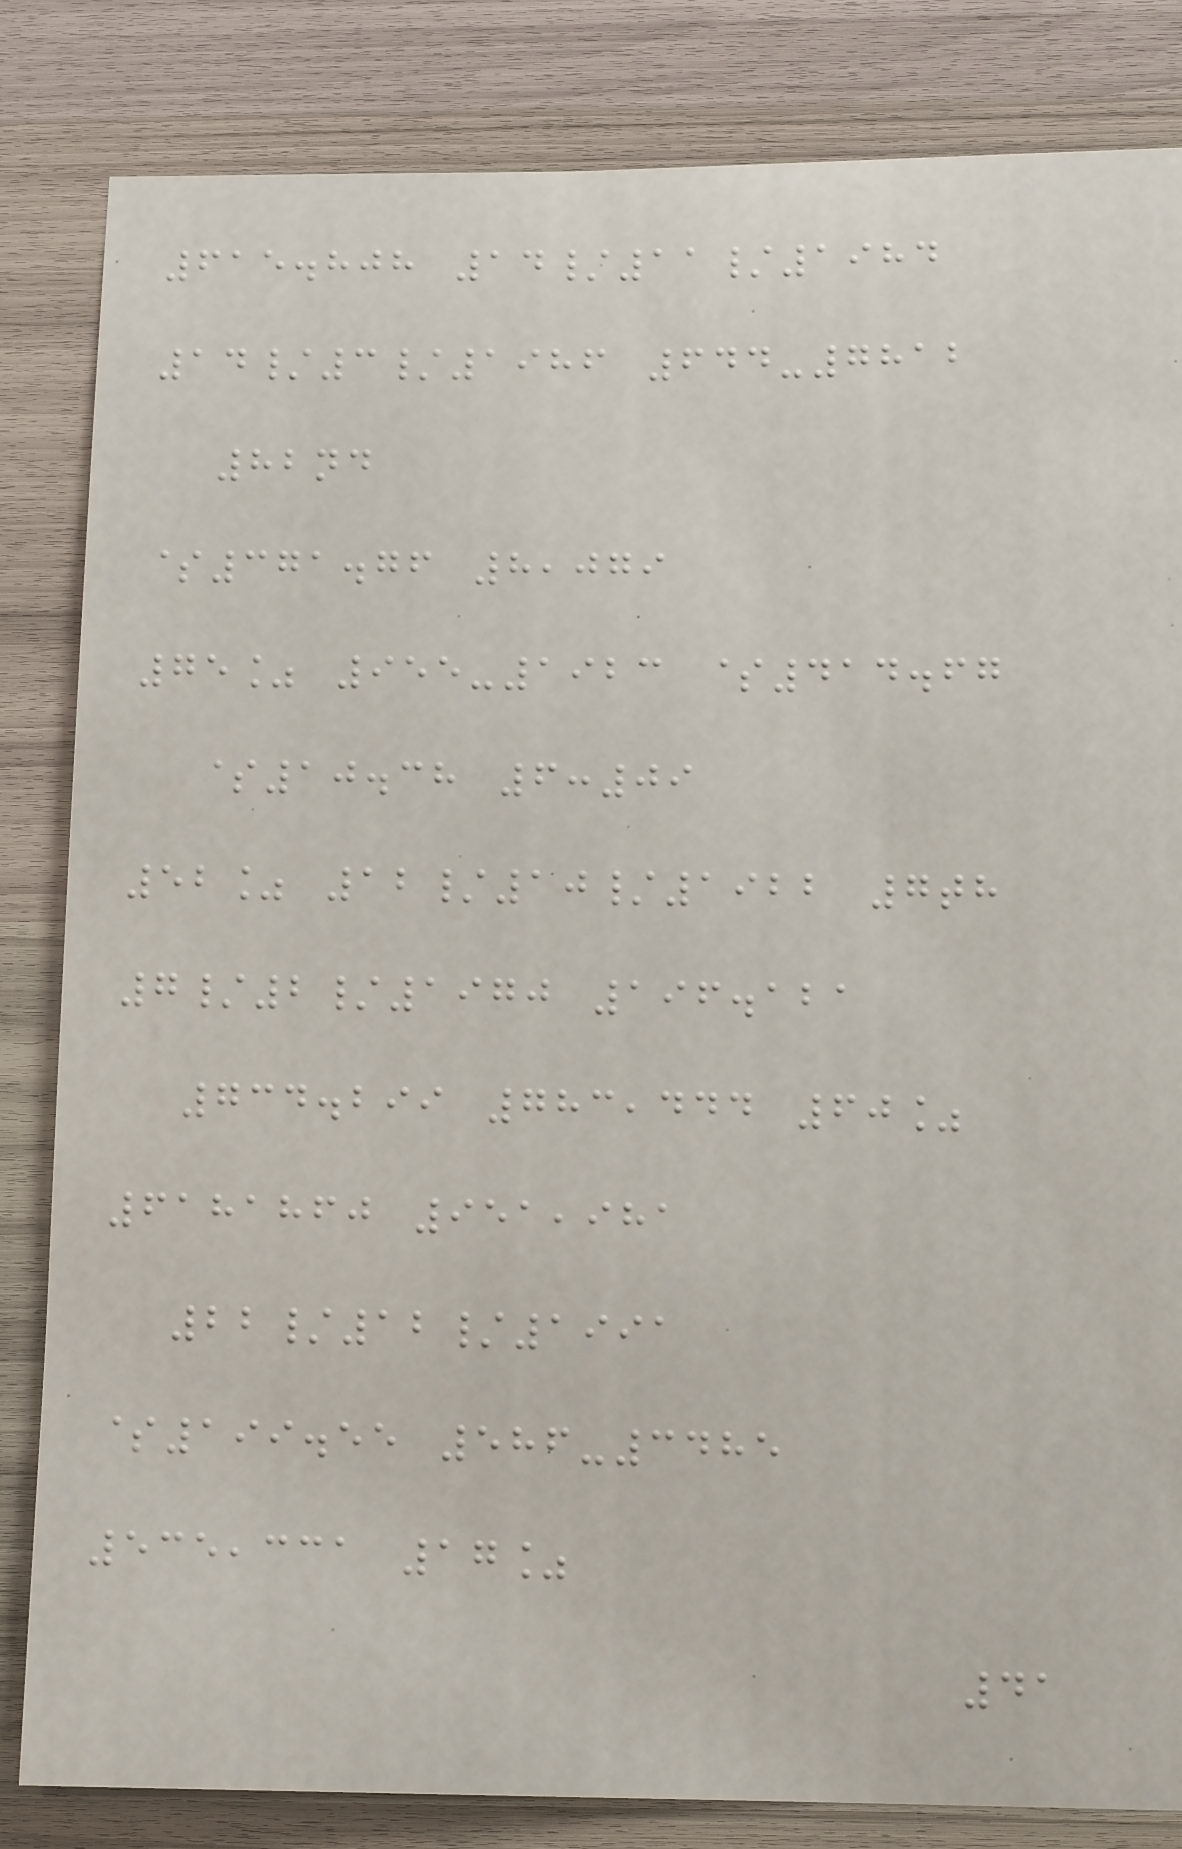615.808 14/11/1984
14/3/1986 644-7812
82nd
$371.76 8,079
75% 955-1923 $414.67
$10.38 6:09
52% 12/10/1922 7th
7/2/1970 196.121
734.299 783,444 60%
6181860 951,981
22/12/1991
$199.55 586-3485
535,331 17%
41
